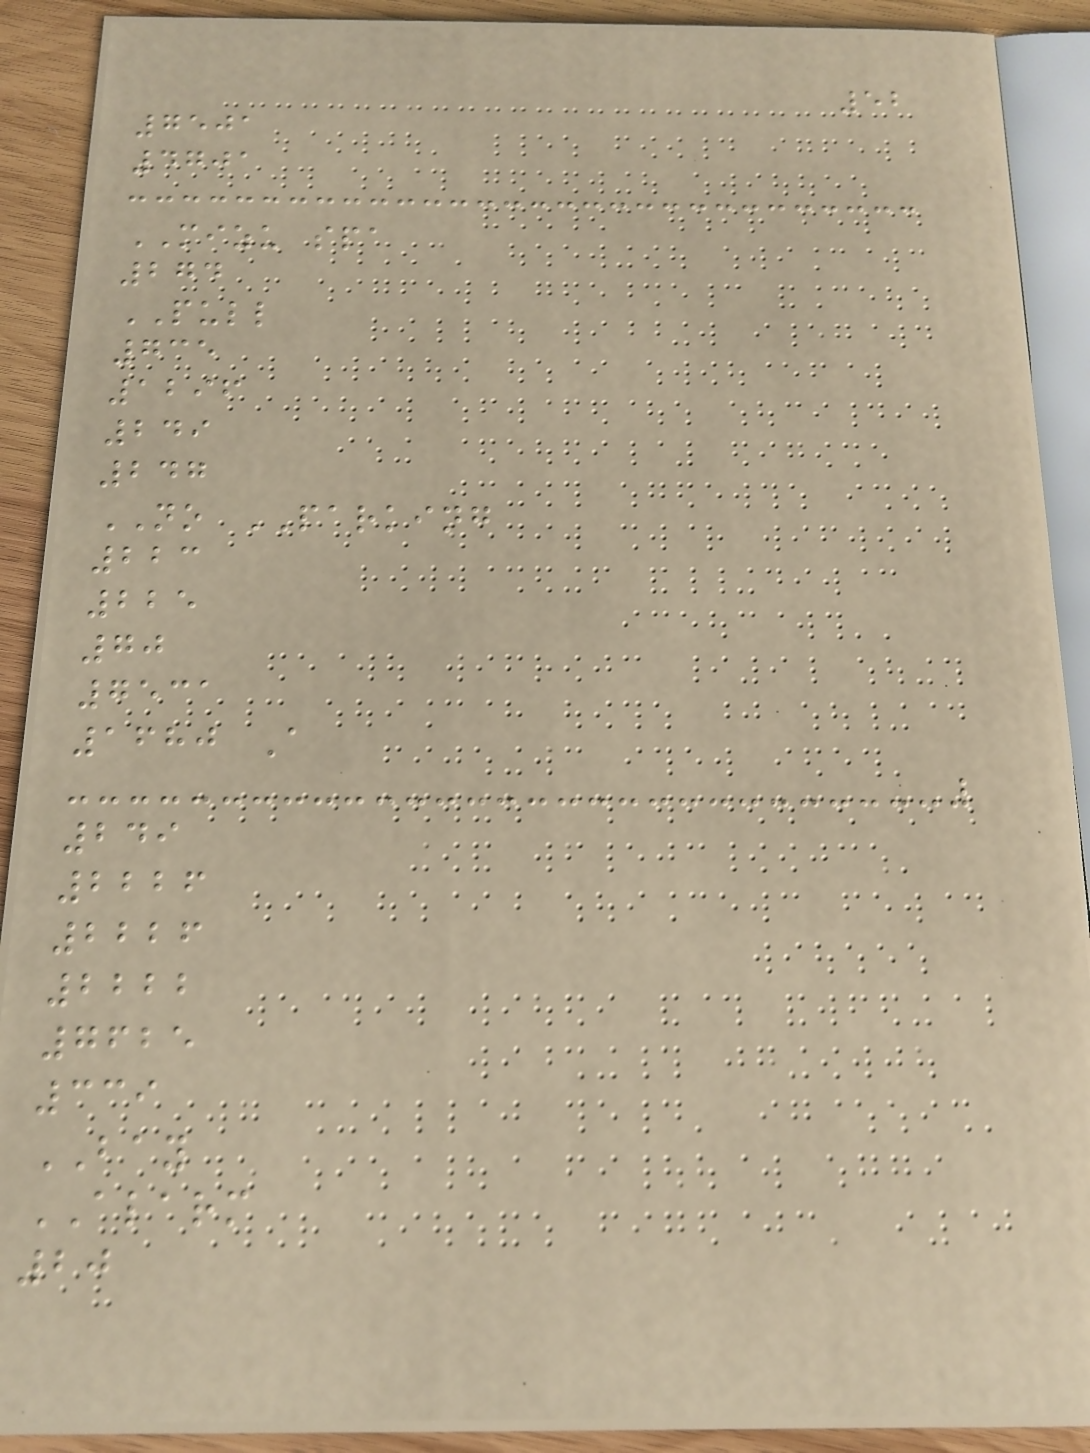52
7501
4701
MIZU spa
274
PULL
735
1296
249
247
NO PARKING
223
225
70
7531
1680 A
249
2226
2226
2222
7625
339
BAY
ALARM
20
